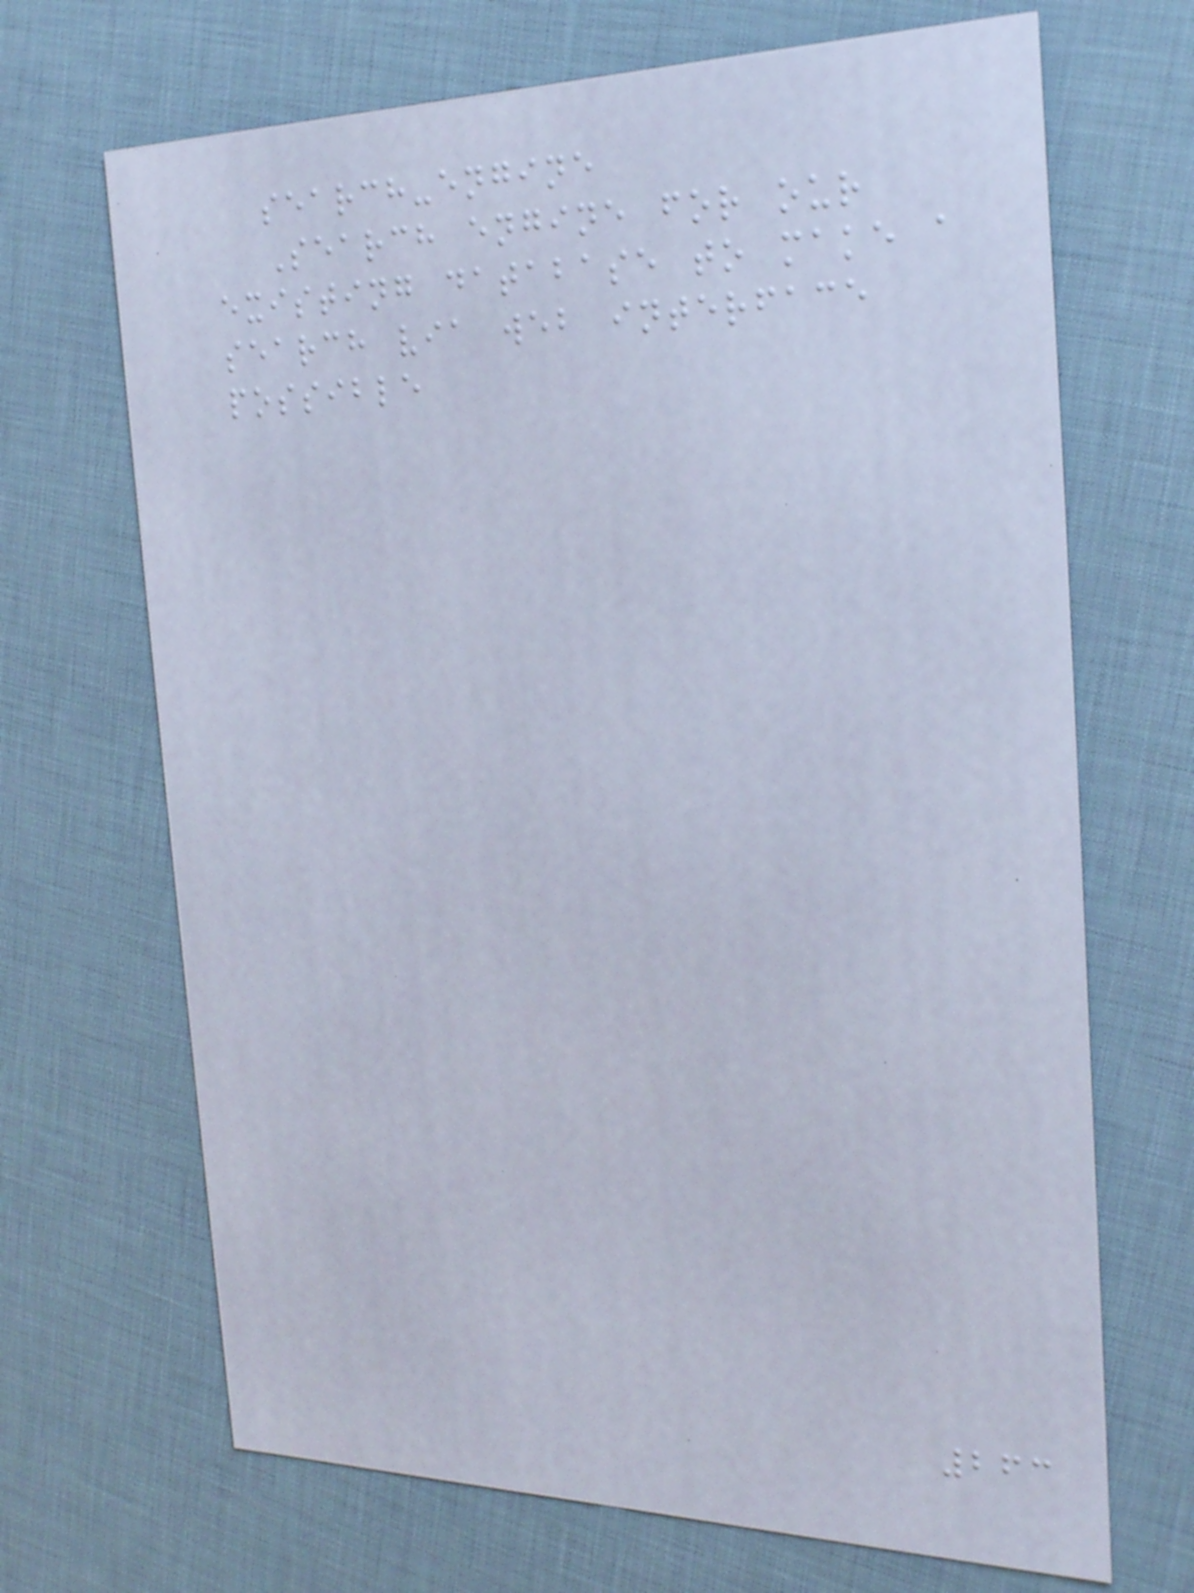search-engine
Search engine for our
existing database to make a
search via web interface
possible
263
